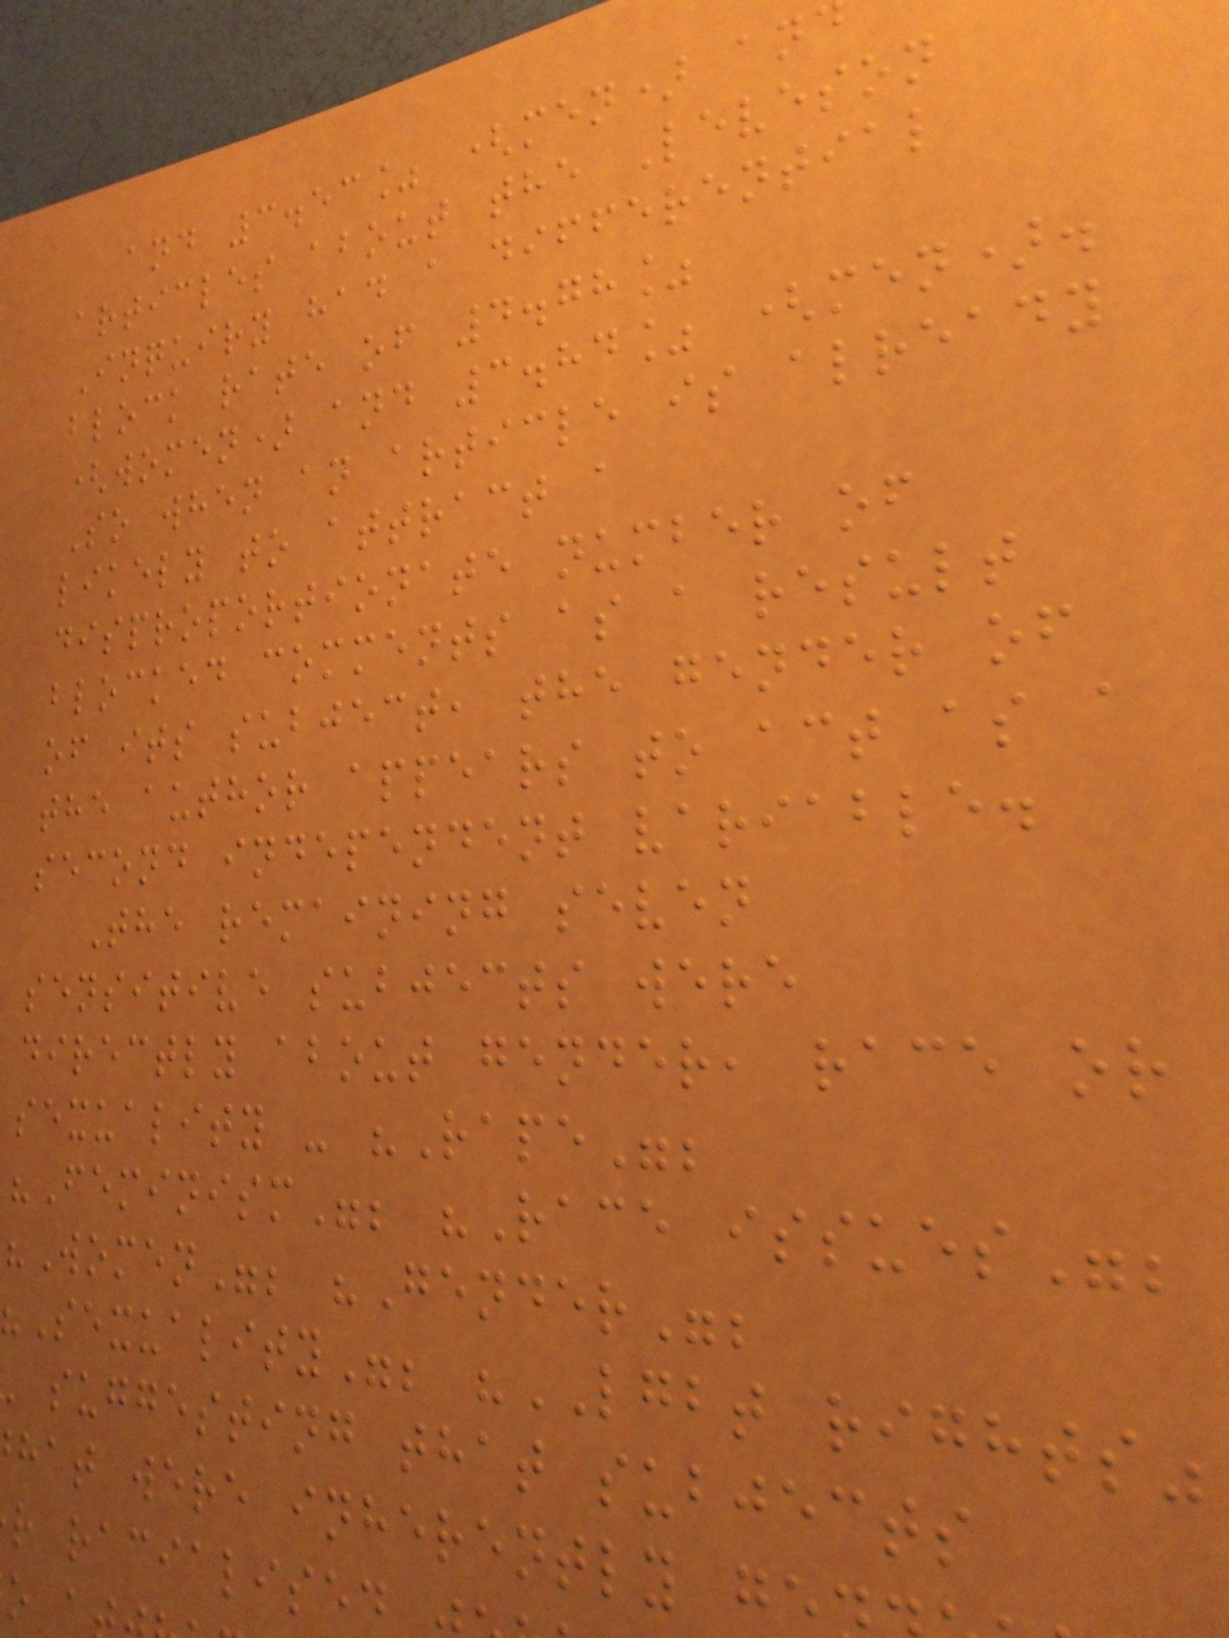and 3.53% (men) an
articles about the Leveson
Inquiry had a differential
block rate of 4.78%
(women) and 3.84% (men).
So when an article is already
likely to attract a
disproportionate number of
blocked comments as a result
of its subject, the gender of
the author appears to act as a
second independent variable.
The remaining seven
sensitive subjects were
directly about gender, race or
sexuality - "Rape";
"Feminism"; "Race issues";
"Women"; "Gender";
"Sexuality"; "LGBT rights"
suggesting that subjects
hat were inherently g
r racialised
